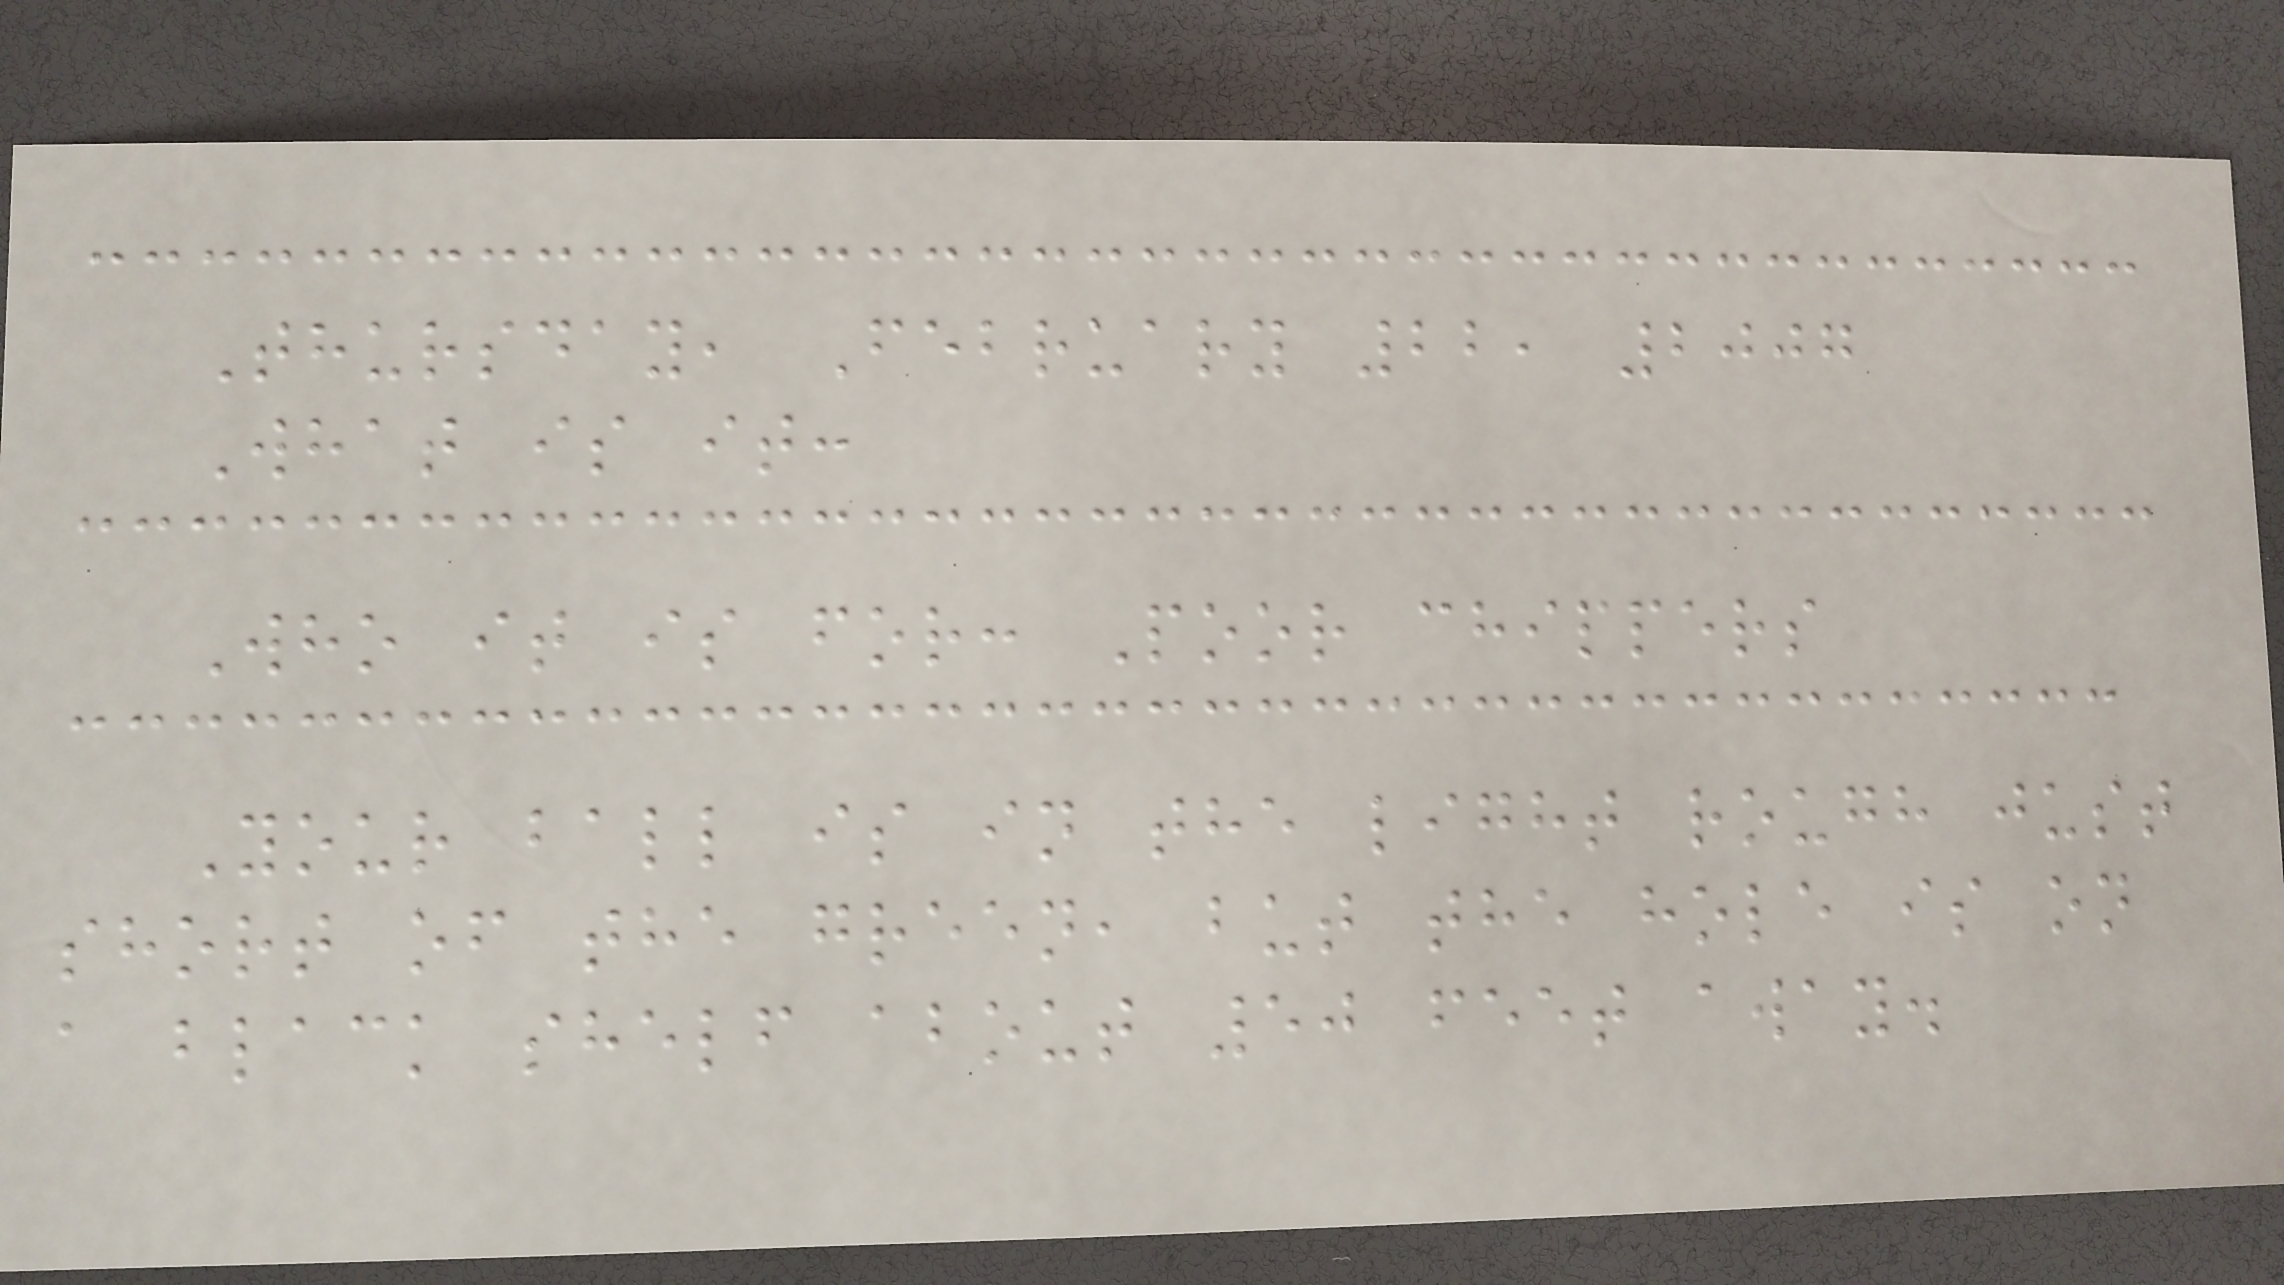Thursday, February 22, 2007
What is it:
Who it is for: Poor chippers
Your ball is in the light rough just
short of the green, but the hole is on
a black shelf about 50 feet away.
